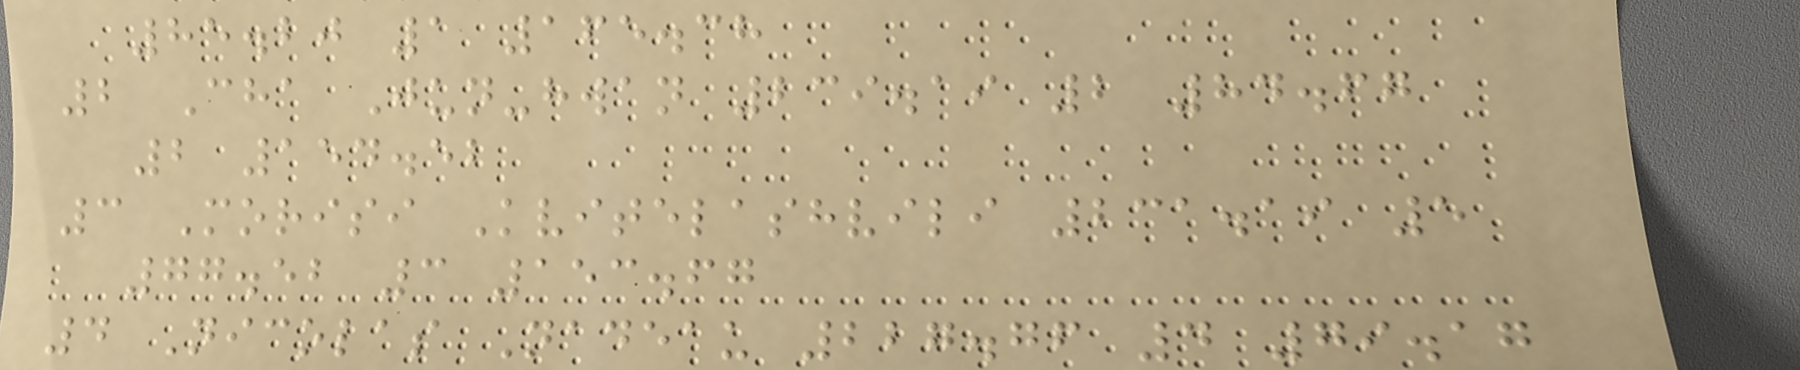85.20 1 165.38
2 Cha Jun-hwan 239.19 2 84.67
2 154.52
3 Morisi Kvitelashvili 231.19 5
77.52 3 153.67
4 Nicolas Nadeau 227.76 4 79.17
